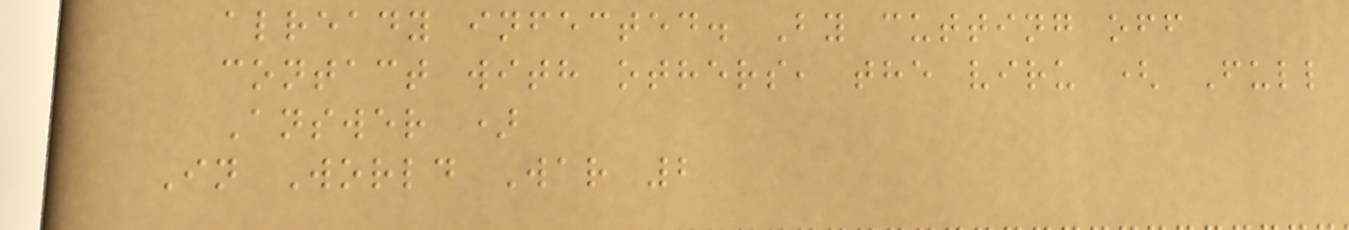already infected. By cutting off
contact with others, the viru ( Full
Answer )
In World War 2
